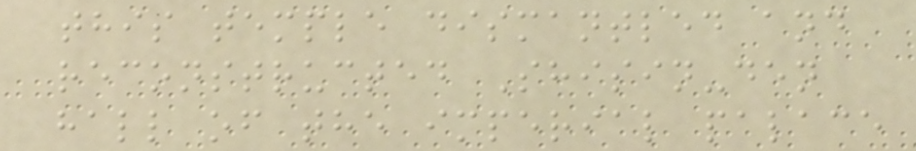this temple dismantled and
reconstructed Shisin-den
hall of the imperial palace
